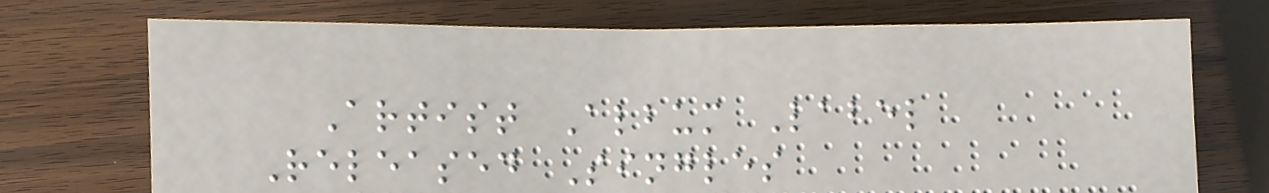Artist Album Label
Released Singles
